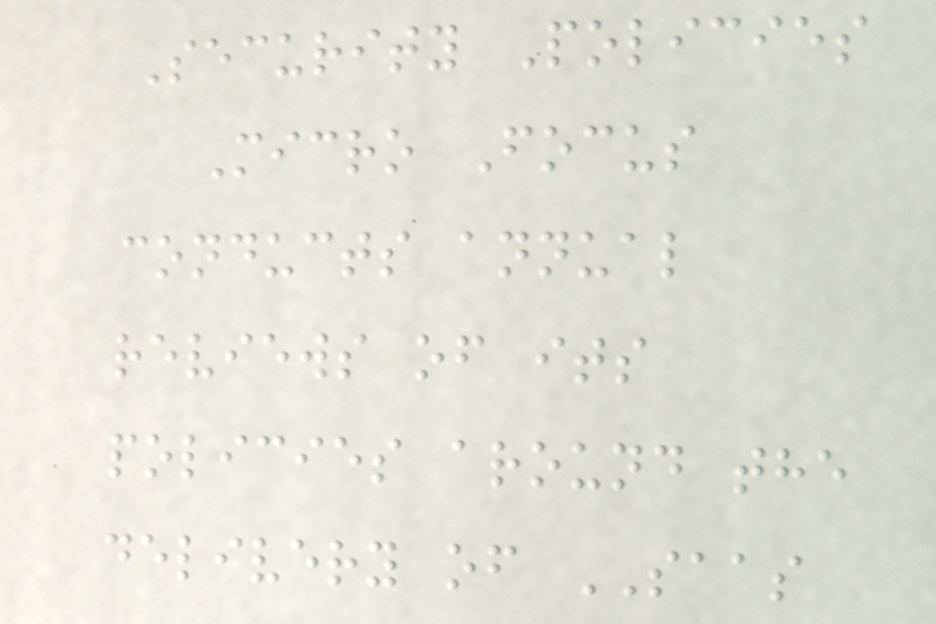Security Policies
Micro Focus
conducts annual
reviews of its
policies around the
delivery of SAAS
